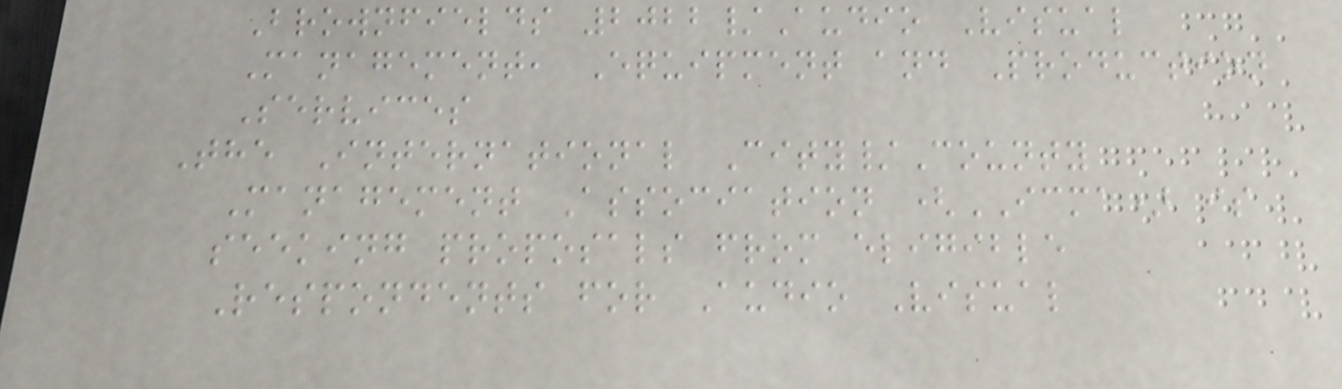Brownfields 2022/Audio Visual
Management, Equipment and Production
Services
The International City/County
Management Association (ICMA) is
seeking proposals from eligible
Respondents for Audio Visual
